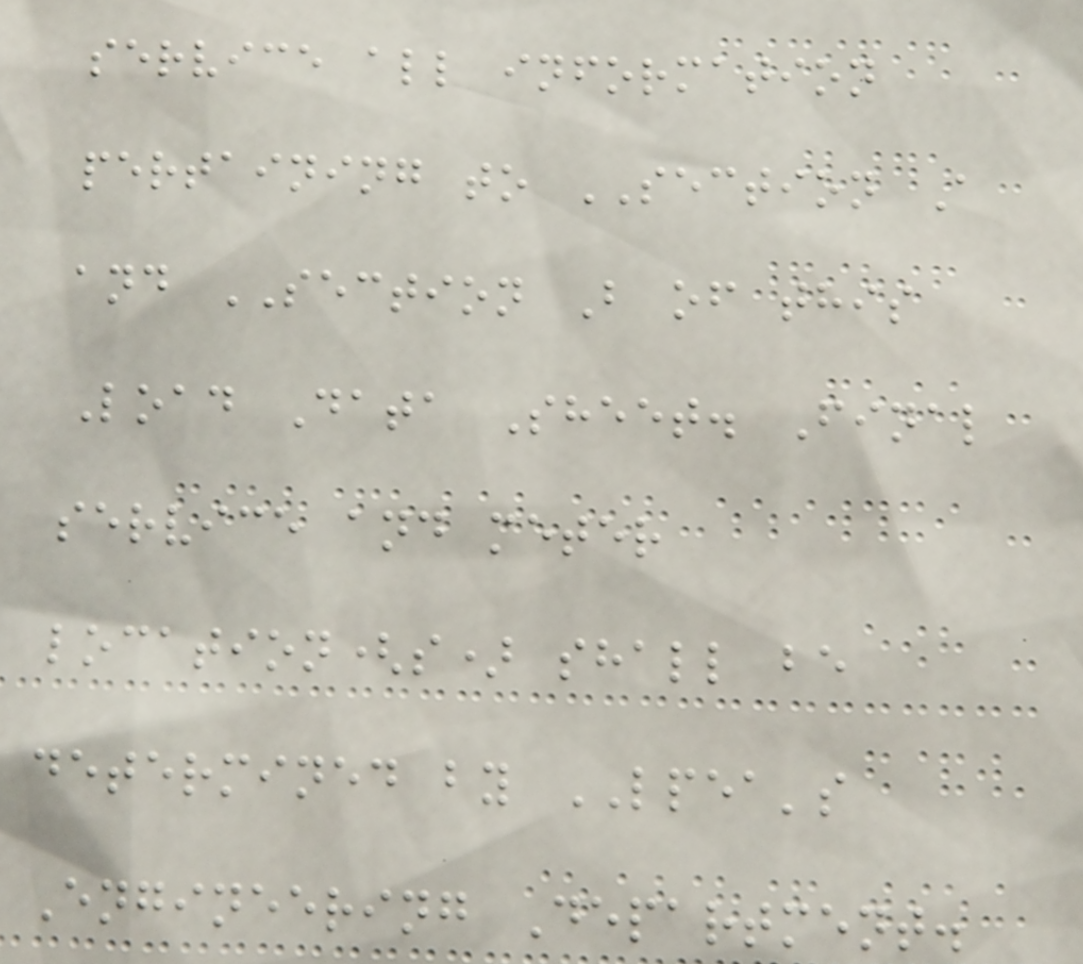service all information
pertaining to SECTION A
and SECTION B of this
Load Data Sheet. Final
service and meter
location(s) shall be
determined by LPEA's
Engineering Department.
